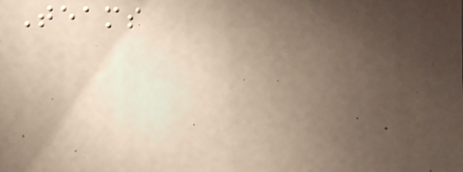Teams
